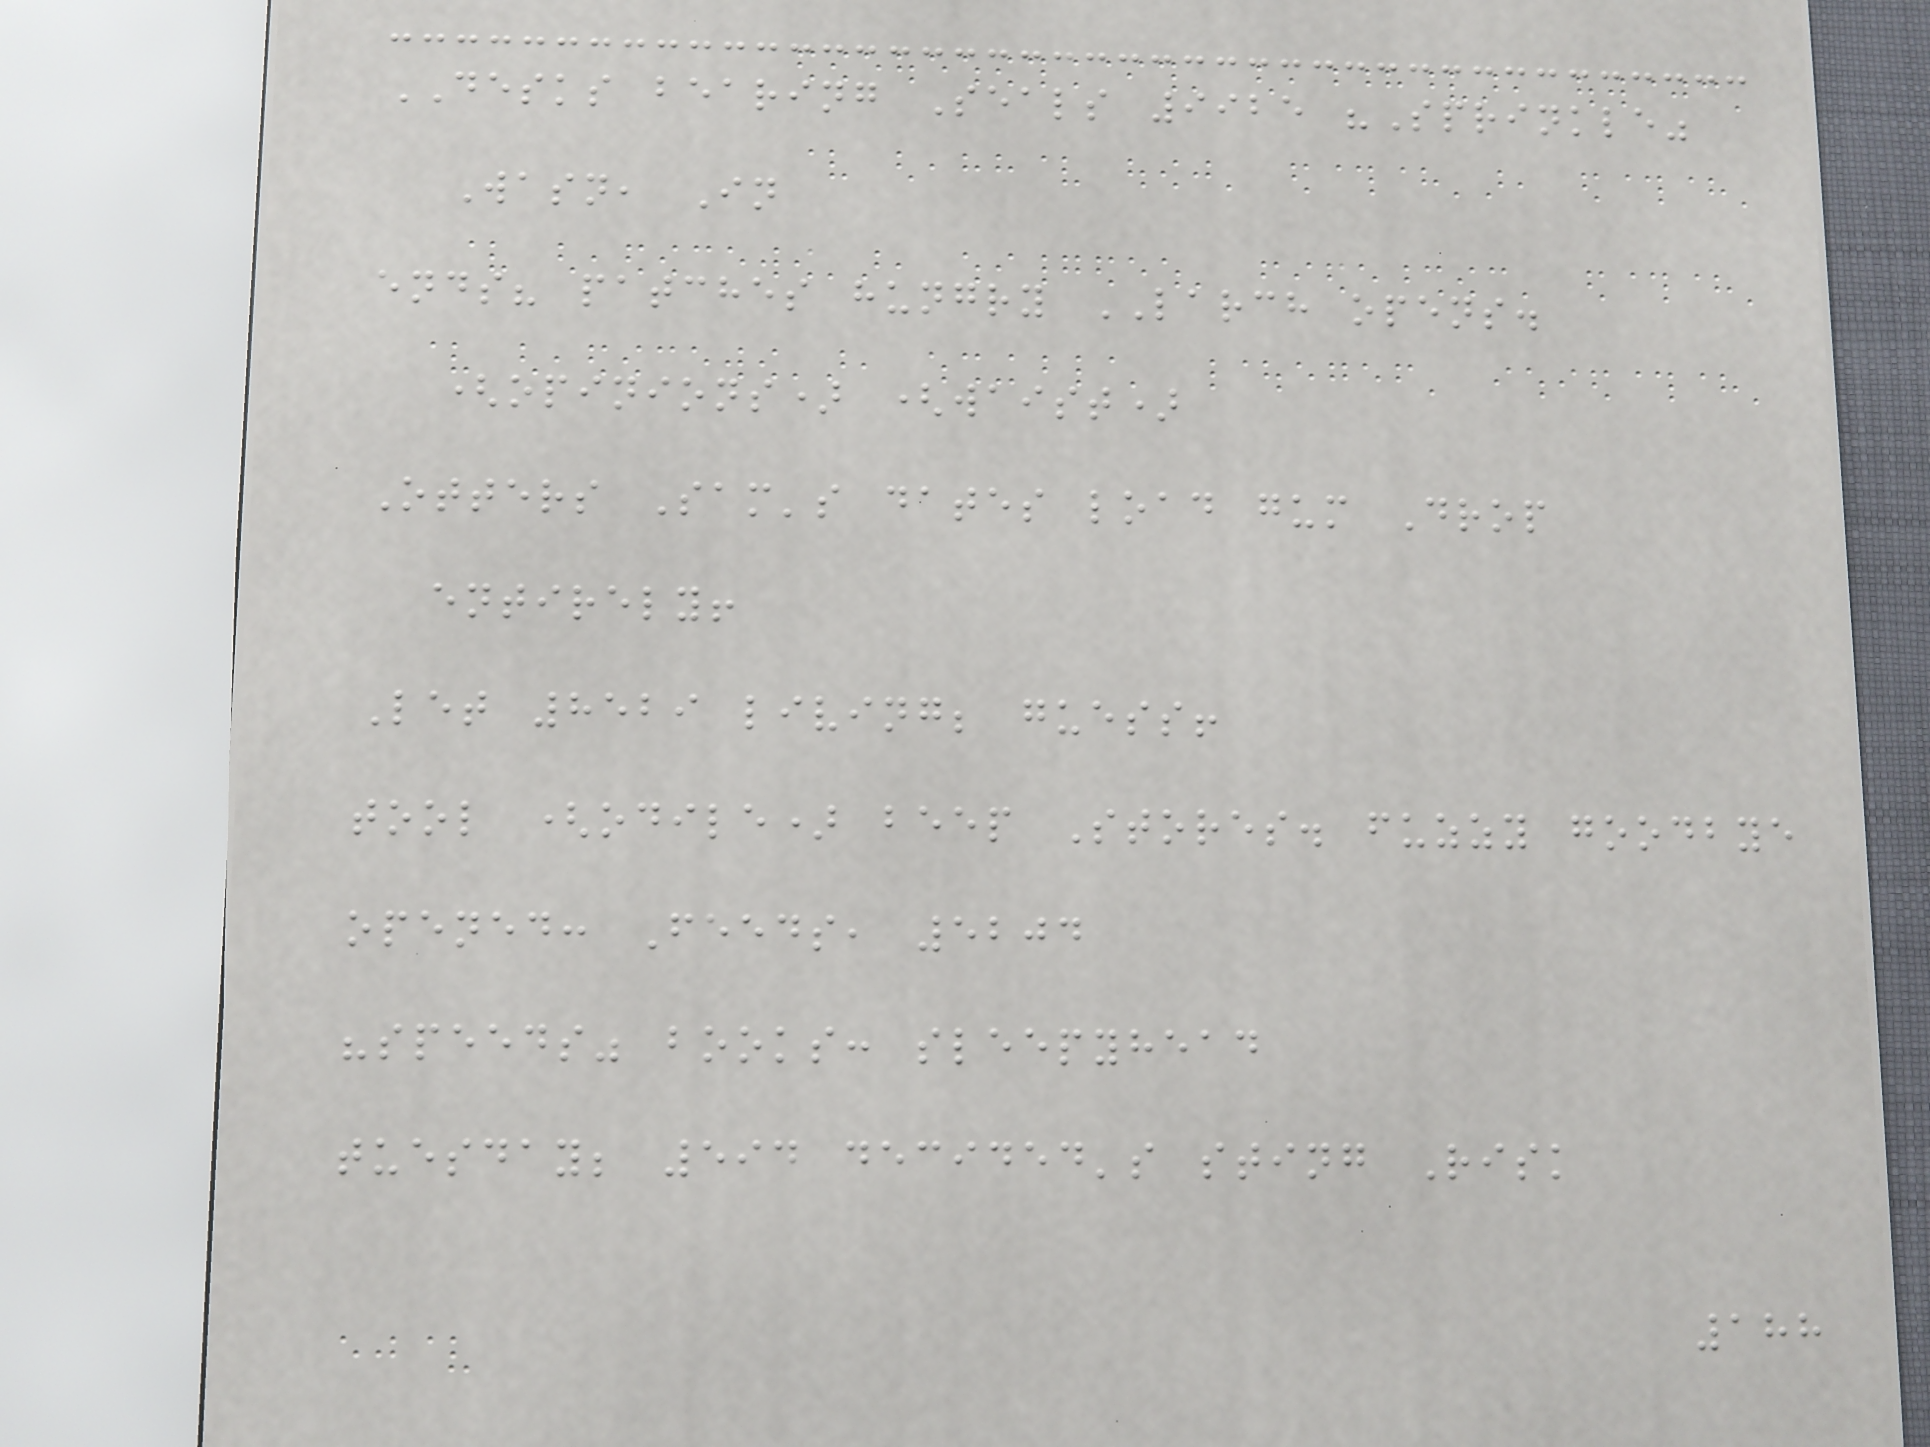DESKS bearing Seals 9925 "Sprinkle"
Wasn, In
ends? patches hungry LARCH opens.
(opinions) (waist)
Otters Sam's dates load gum Drop
entirely!
Let 8529 living; guess!
tool (odile) beep Stores. fuzzy goodbye
opened: Feeds, 5204
"speeds" books: sleepyhead
tuesday; 594 decided's sting Risk
188
